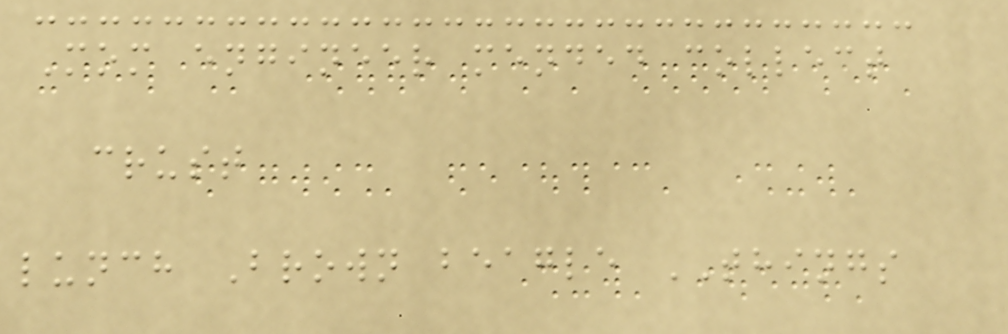Mom engineer mended collect
crust
lunch Brown beagle THINGS
